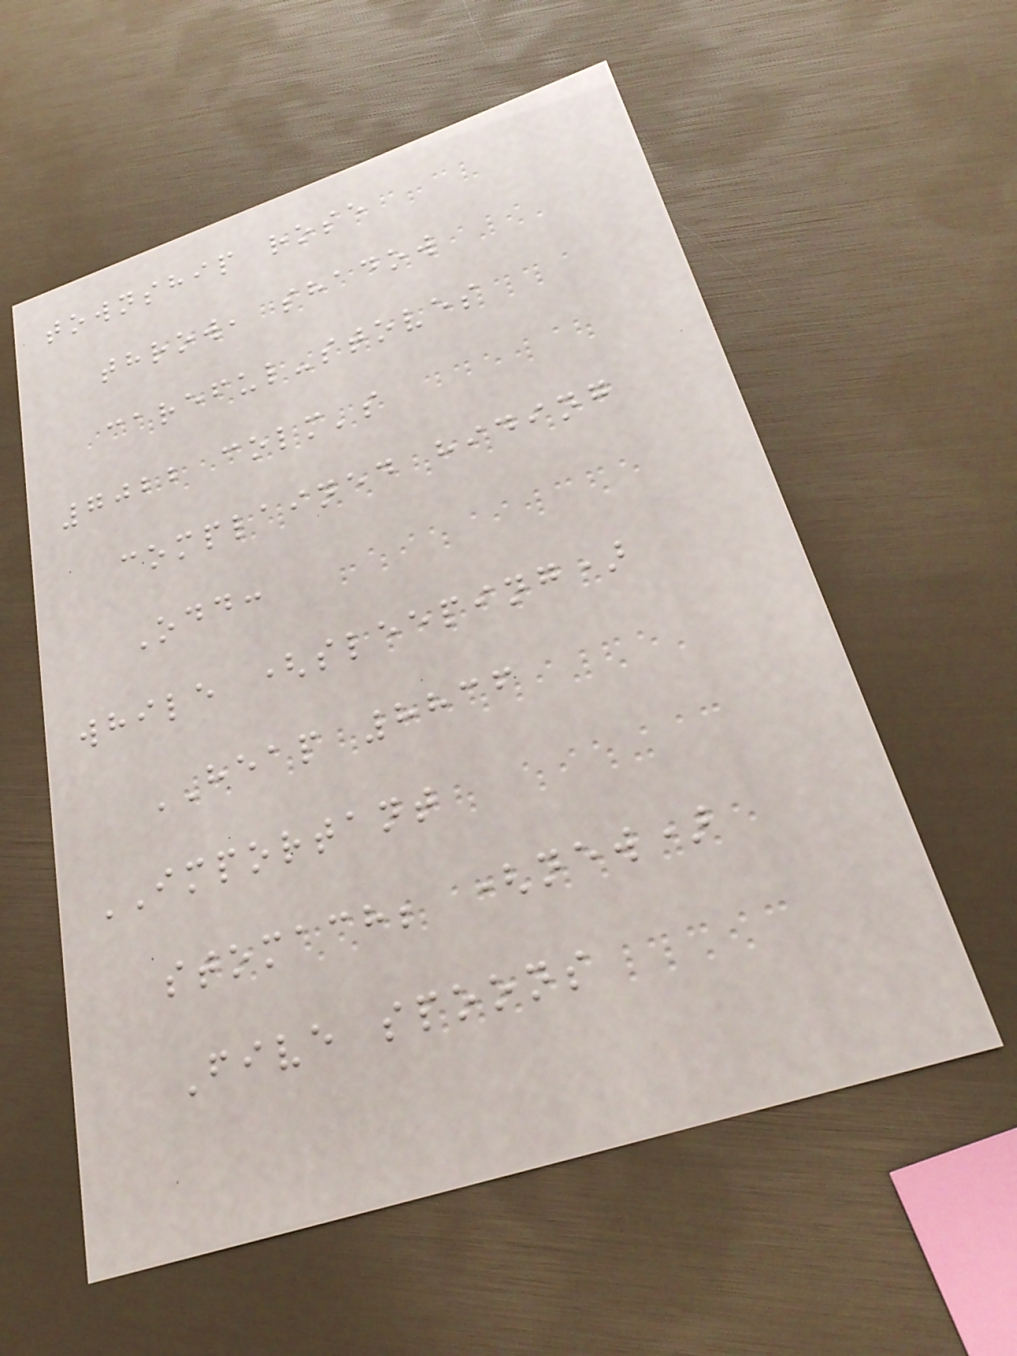township rose
throw, shadow
careful-stoves
7022 colm's
complained hiding
Odd:
while (sleeping)
HEAP 8836
IMPORTANT
stomach; (new)
Five spoons
